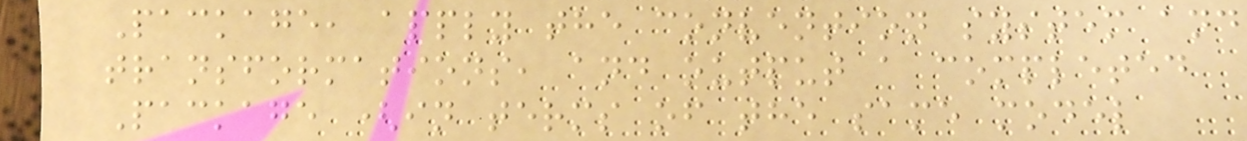Package, apply the convention system and
transformations, and output a completed
Package (in terms of the same model
